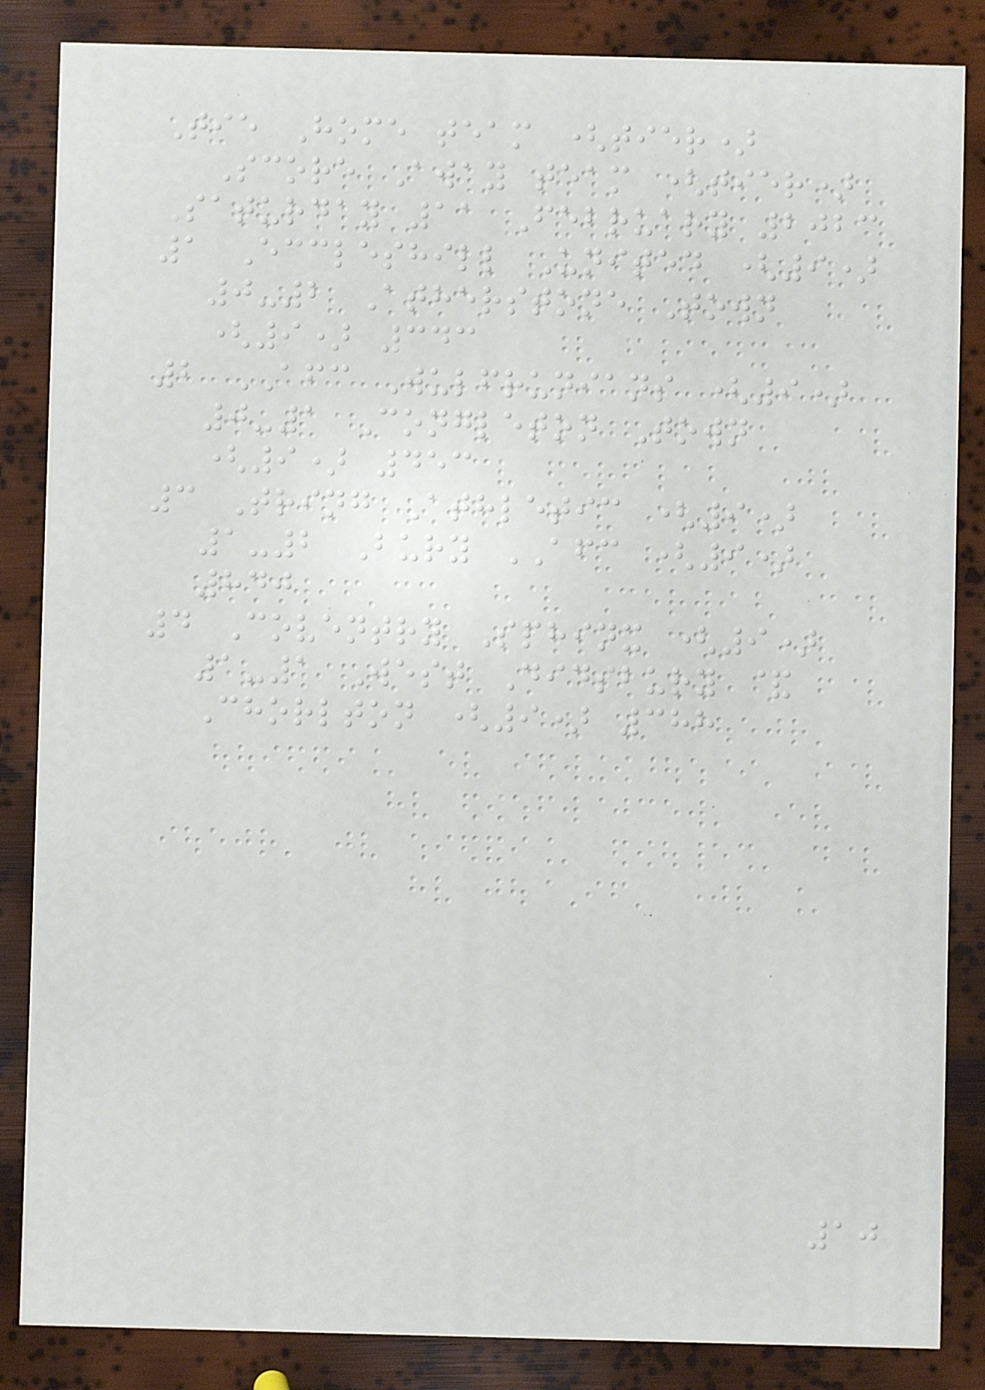Tie Home team (tier)
Score Away team (tier)
Saturday 11 February 2023
1 Eccleshill United (9)
0-2 Atherstone Town
(9) 343
2 AFC Wulfrunians (9)
0-1 Congleton Town
(9) 453
3 Tring Athletic (9)
1-2 Bury AFC (9)
840
4 Coventry Sphinx (9)
1-1 West Didsbury &
Chorlton (9) 388
10
